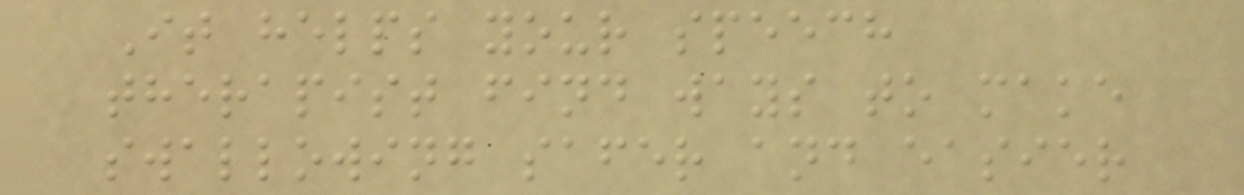It helps your speech
therapist find ways to make
swallowing safer and easier
